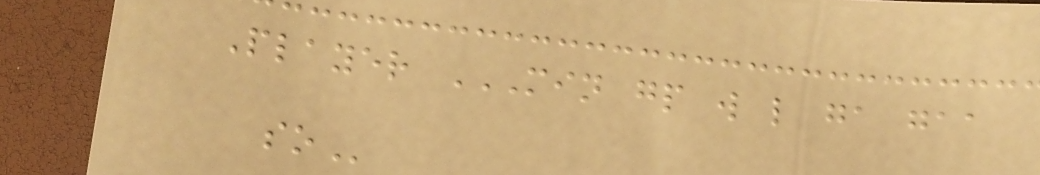Player MIN GP W L GA GAA
SO
